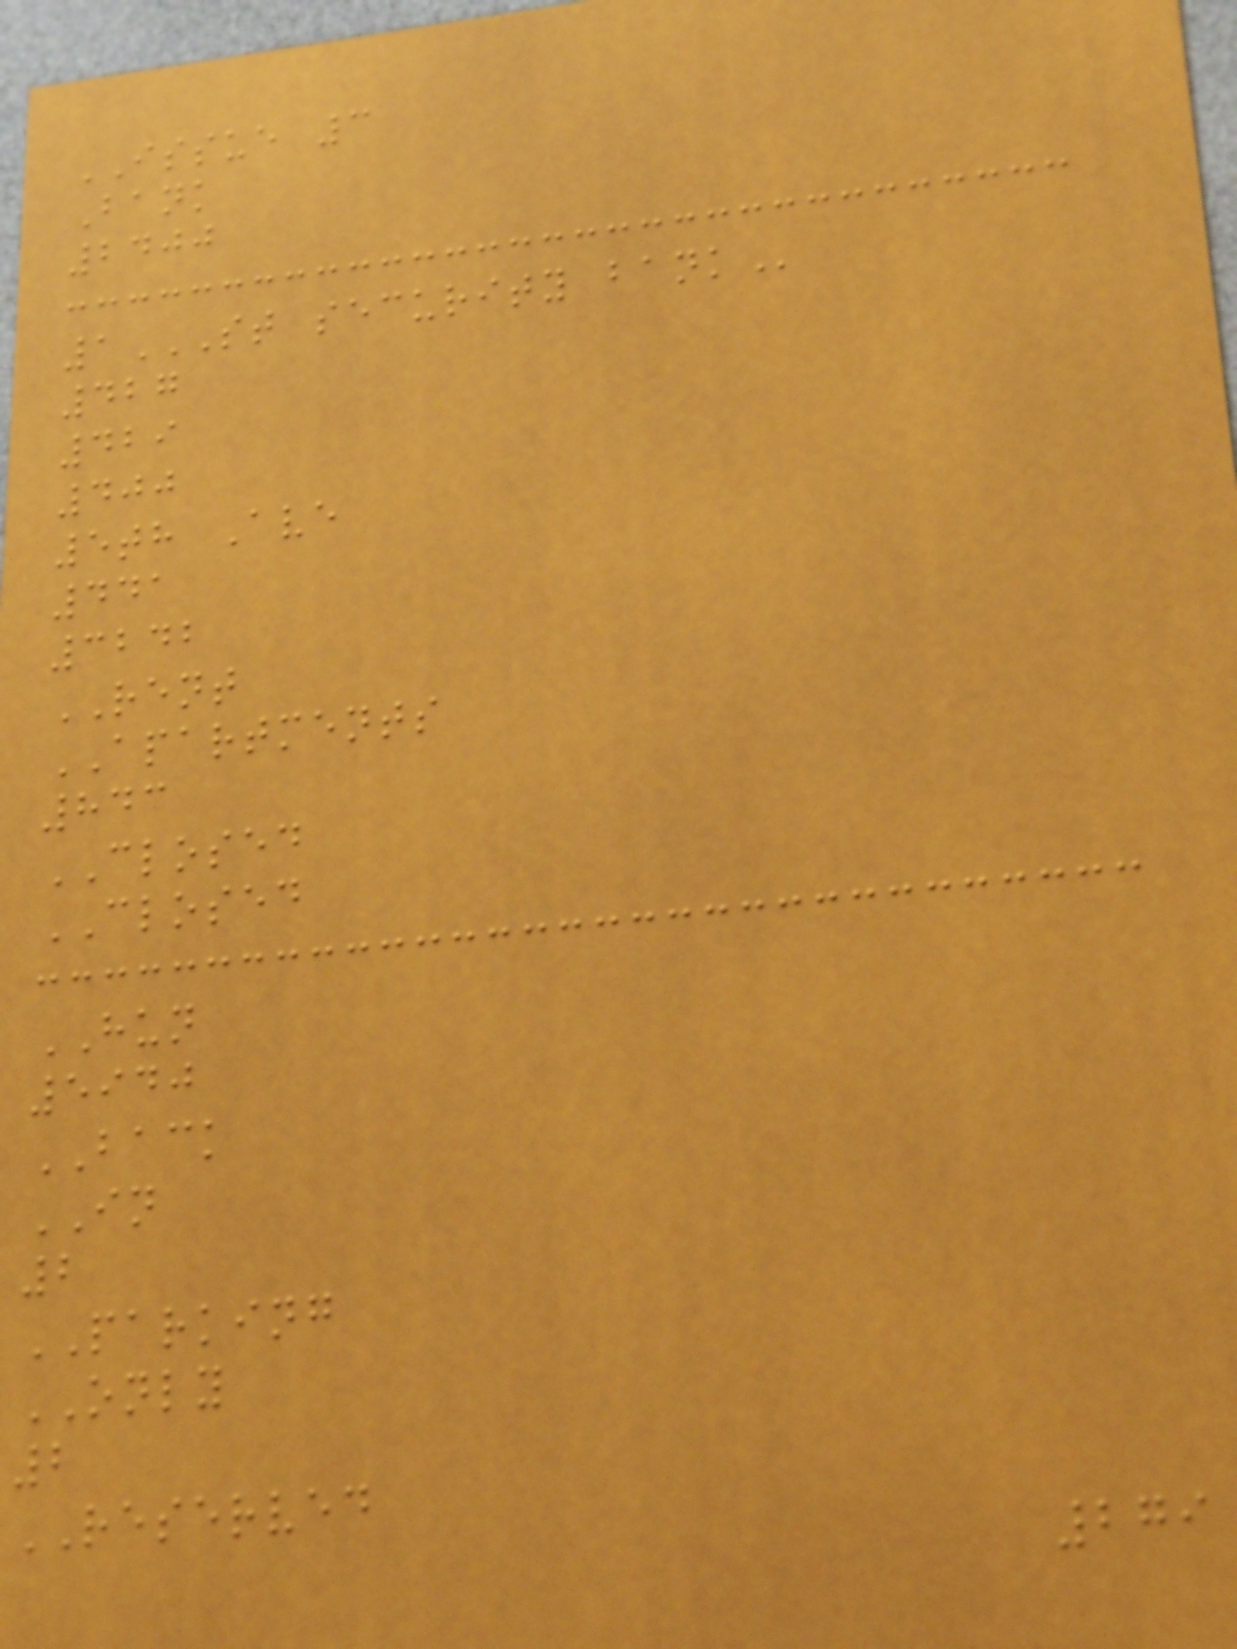ISSUE 3
Bank
2400
1ST SECURITY BANK
427
429
400
5th Ave
441
3242
RENT
APARTMENTS
843
CLOSED
CLOSED
HUN
5940
BACK
IN
2
PARKING
ONLY
2
RESERVED
279
